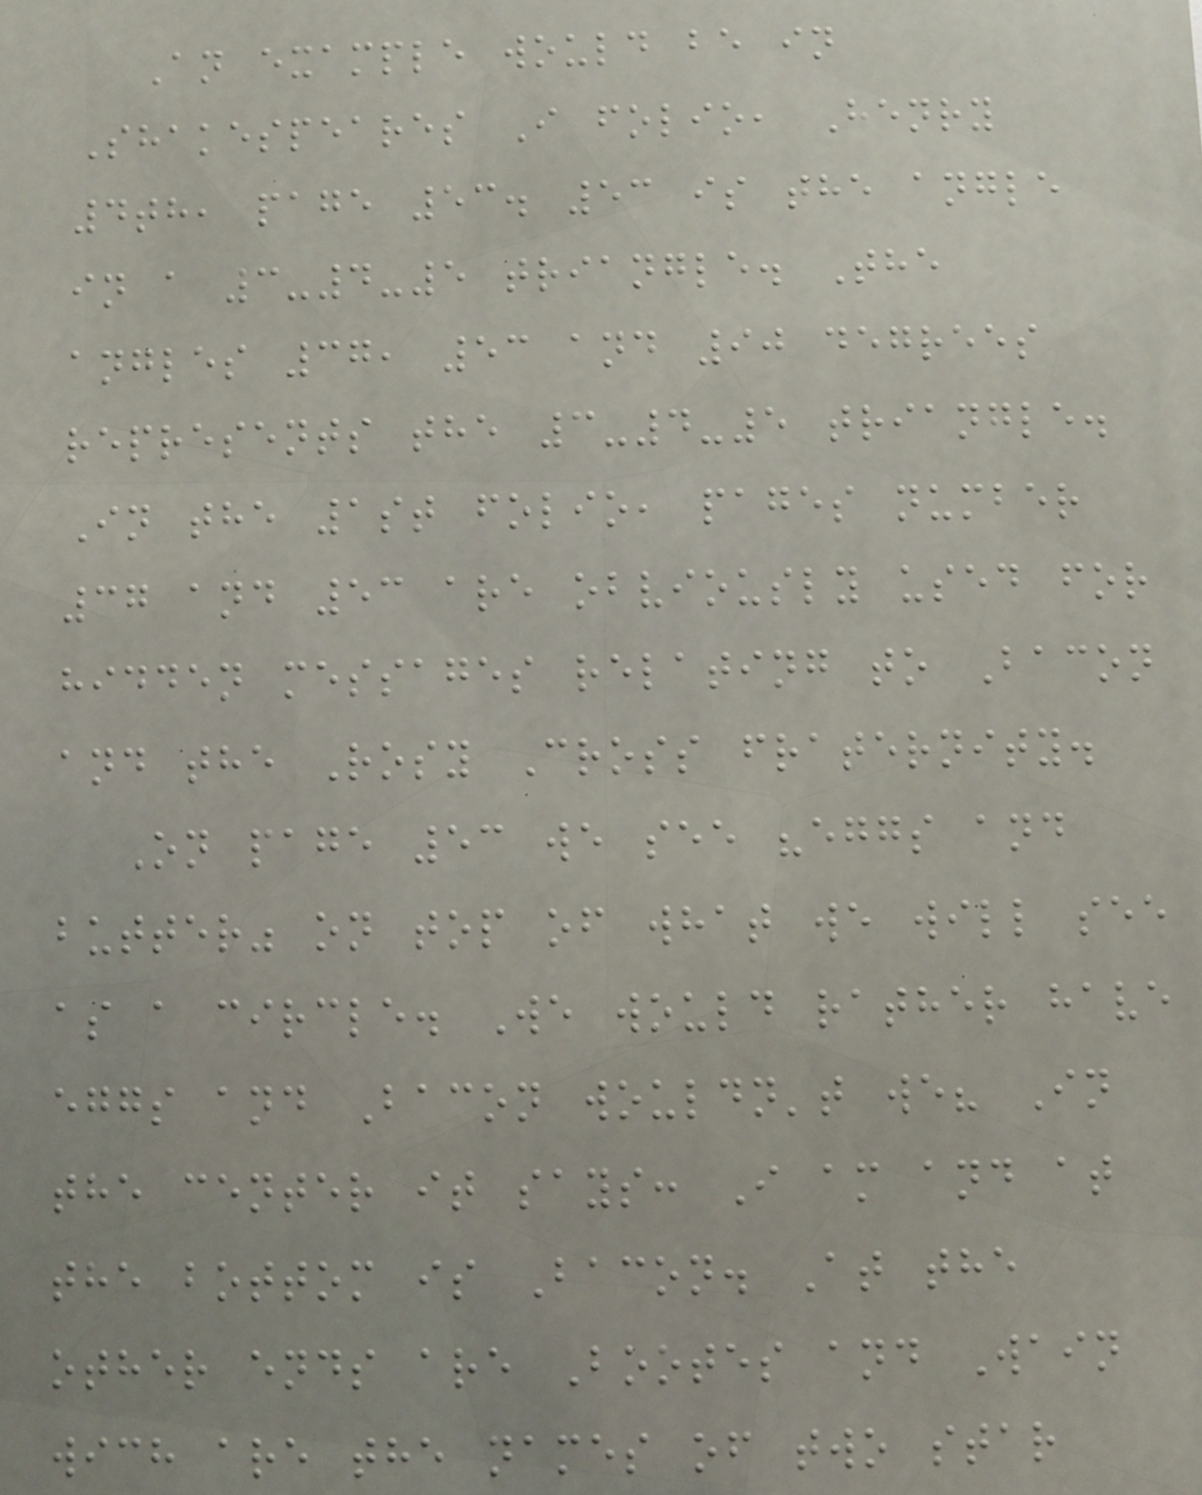An example would be in
Shakespeares I folio, Henry
4th, page 53. 53 is the angle
in a 3-4-5 triangle. The
angles 37, 53 and 90 degrees
represents the 3-4-5 triangle.
In the 1st folio, pages number
37 and 53 are obviously used for
hidden messages relating to Bacon
and the Rosy Cross fraternity.
On page 53 we see "eggs and
butter" on top of what we will see
as a circle. We would rather have
eggs and Bacon wouldn't we? In
the center it says: I am and at
the bottom is Bacon. At the
other ends are Bootes and Wain
wich are the names of two star
